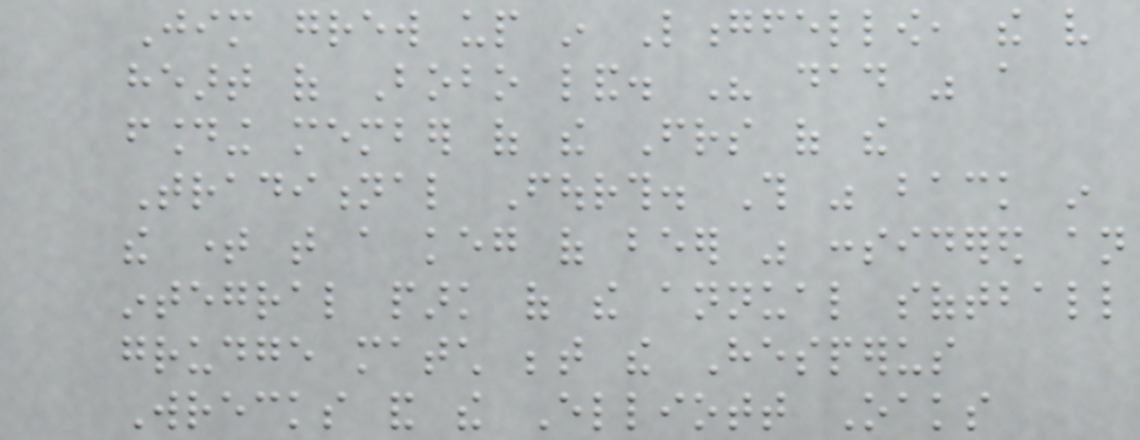Jim grew up in Longfellow, the very
heart of Bobo land. His dad was a
founding member of the Friends of the
Traditional Fourth. This was back in
the time that a keg of beer was considered an
integral park of the annual softball
grudge match between the Hesperus
Wrecks and the Elliott Oaks
